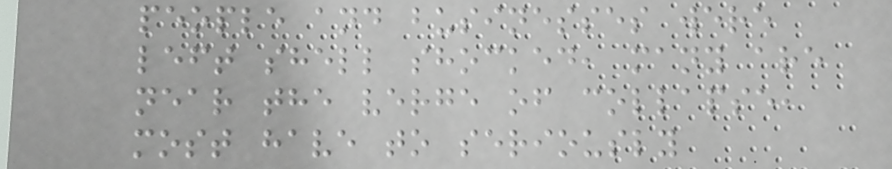people and businesses were
left shell shocked, many are
near the verge of collapse,
most have to seriously
